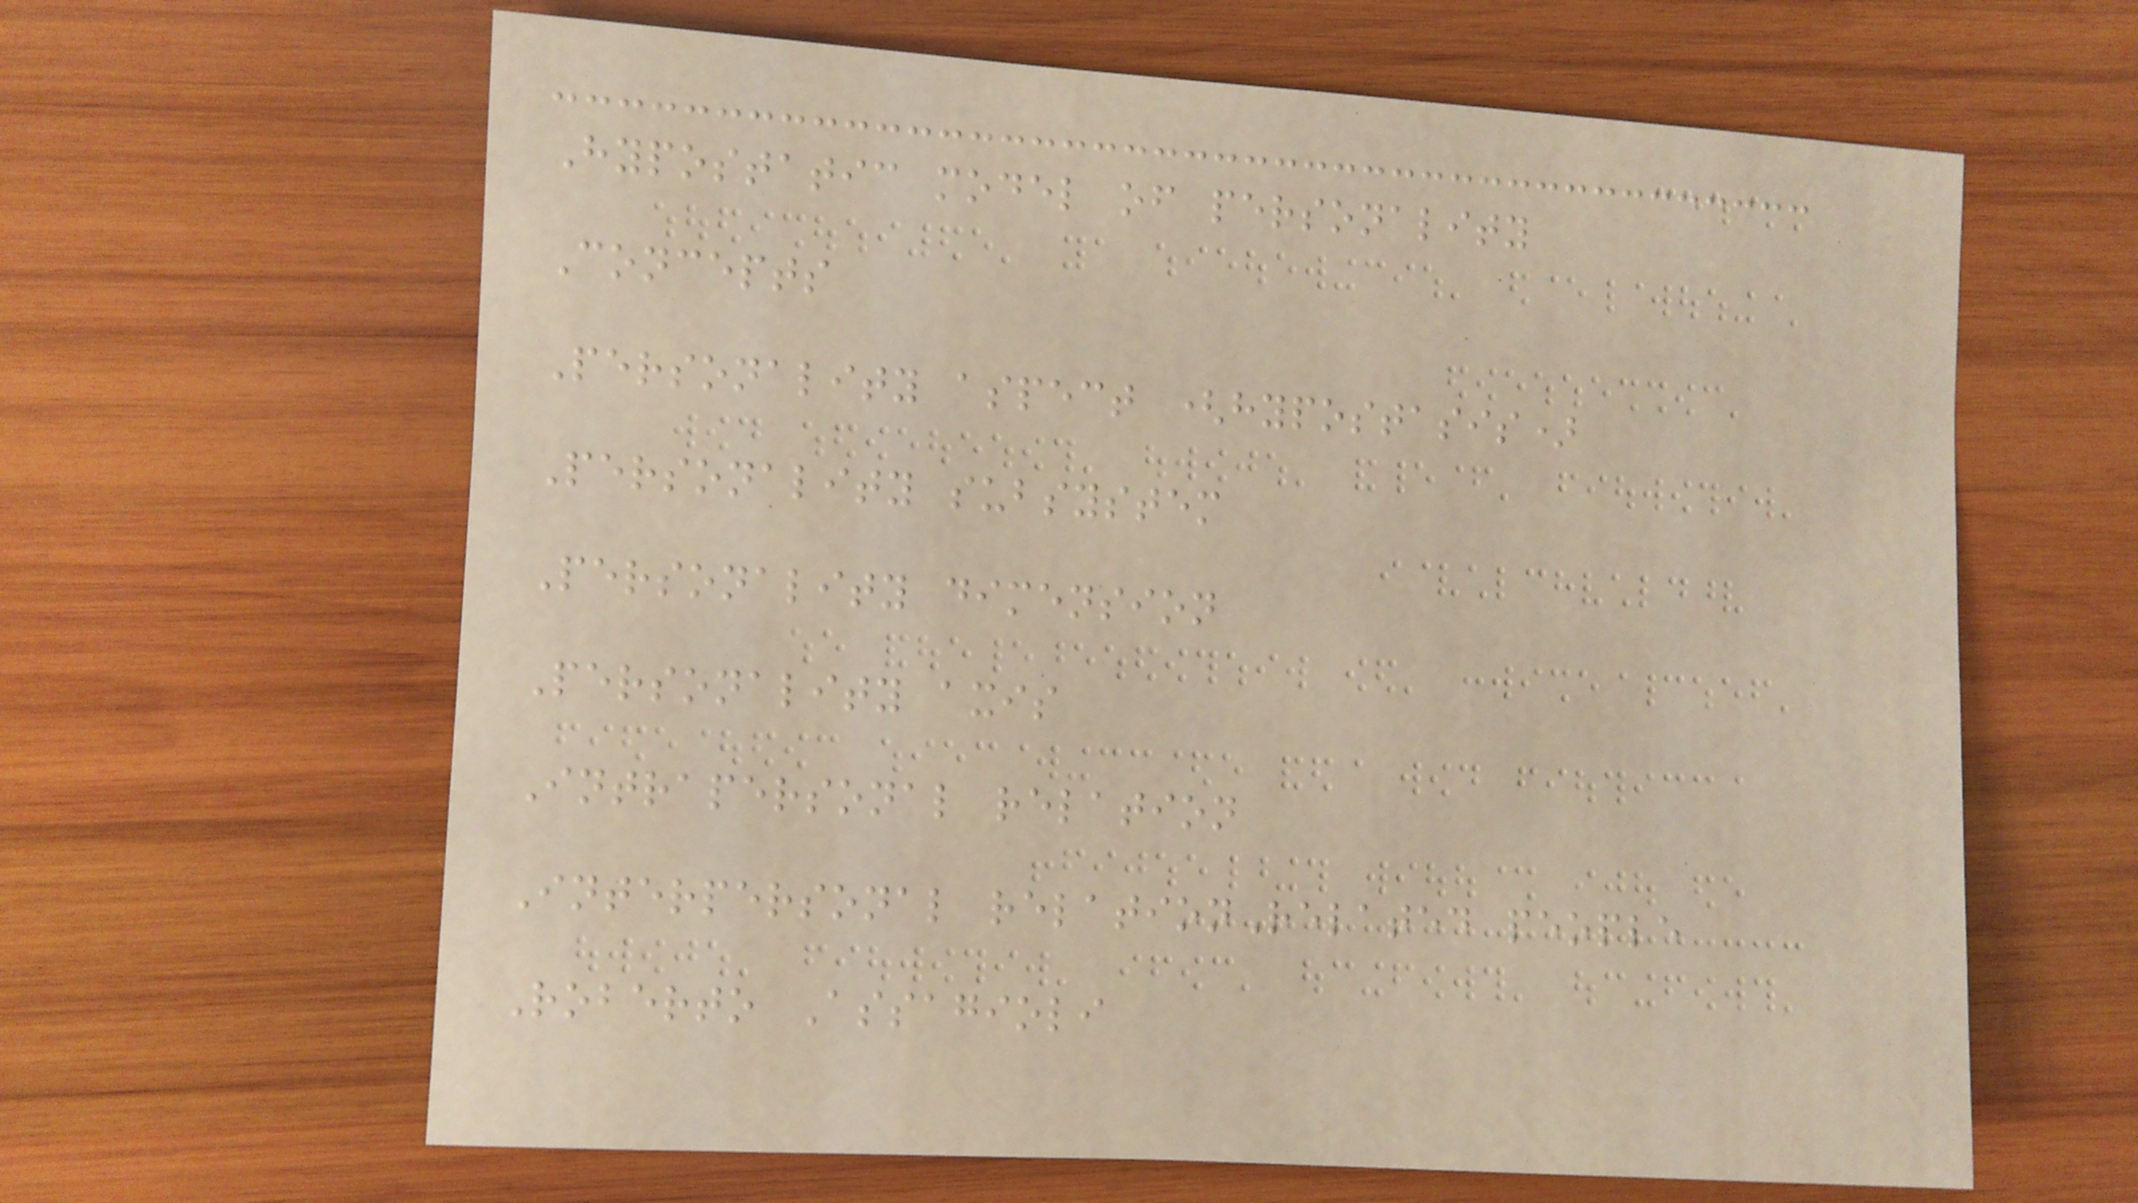Hypostatic model of personality
Concepts
Personality aspect (hypostasis)
Personality subsystem
Personality dimension
Personality axis
Intrapersonal relation
Interpersonal relationRelated people
Roberto Assagioli
